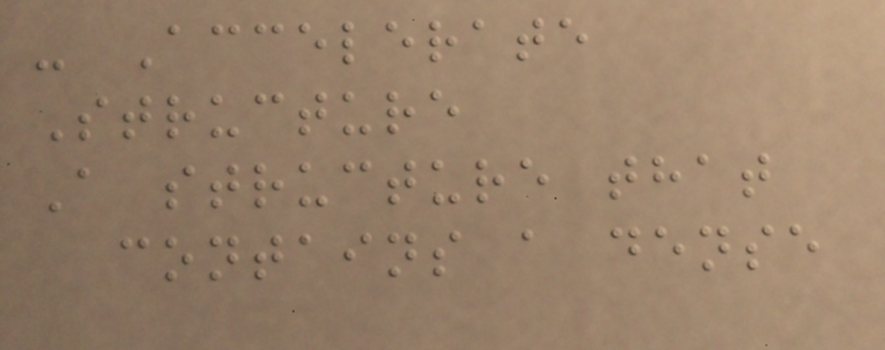- Accelerate
Structure
A structure that
contains a dense
